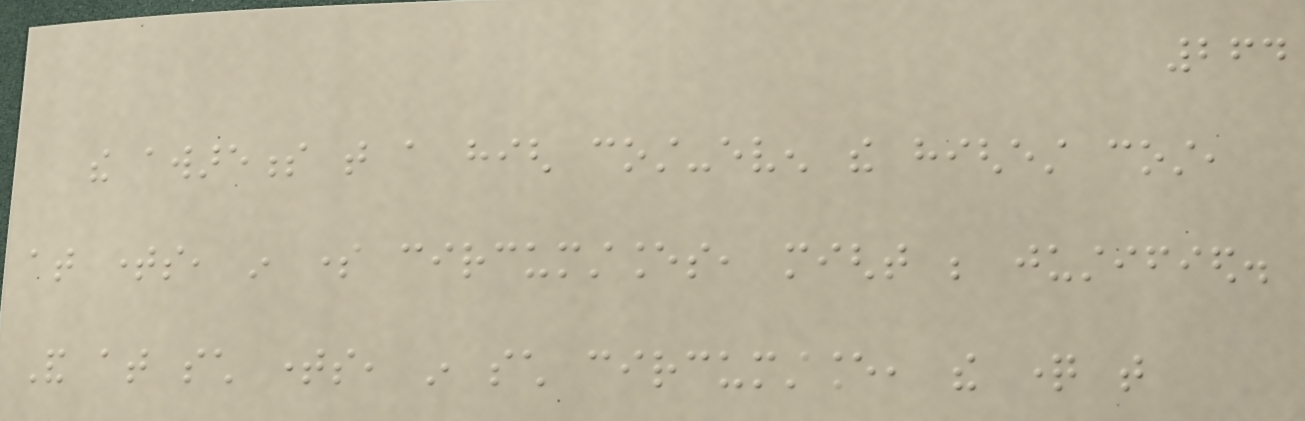264
the awareness that a high cost-even the highest cost,
at times, in some circumstances, might be justified.
And at such times, in such circumstance, the question that
